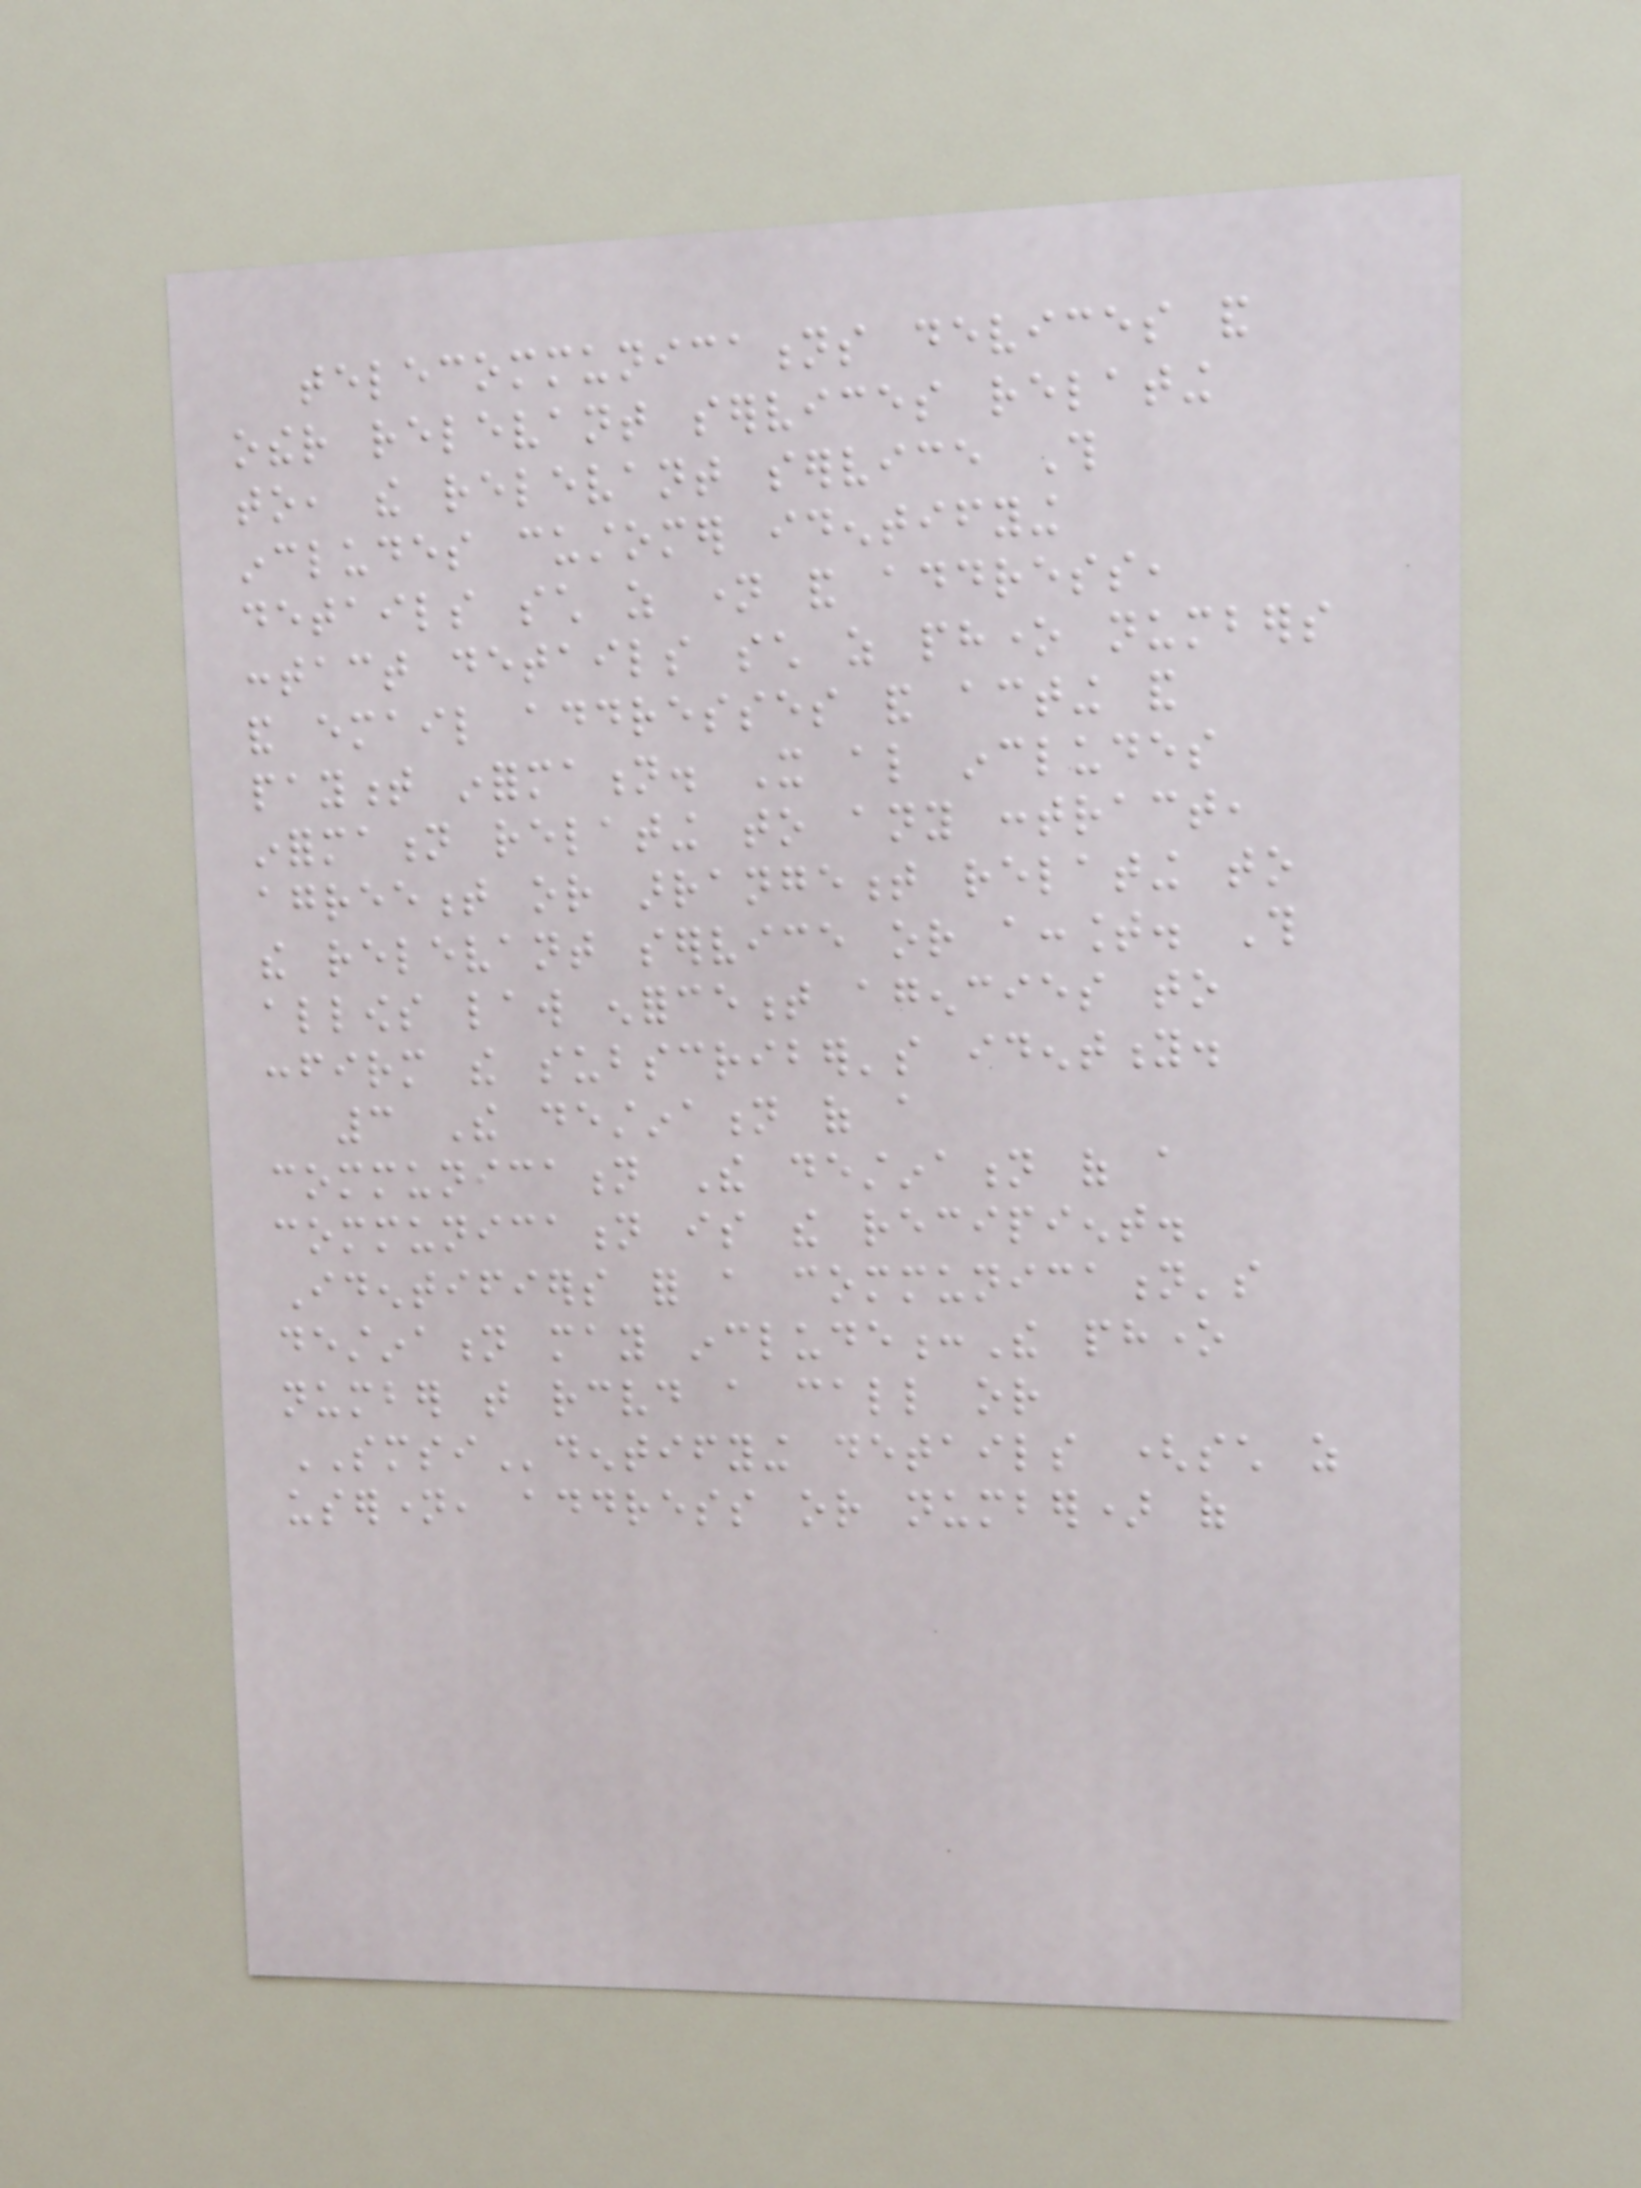telecommunications devices and
other relevant services relating
to, the relevant service This
includes customer identifying
details such as name and address,
contact details such as phone numbers
and email addresses and acting and
payment information. It also includes
information relating to any contract,
agreement or arrangement relating to
the relevant service or account. This
allows law enforcement agencies to
confirm the subscriber's identity.
3 The destination of a
communication The destination of a
communication is the recipient.
Identifiers for a communication's
destination may include:The phone
number that received a call or
SMSIdentifying details (such as
username, address or number) of
